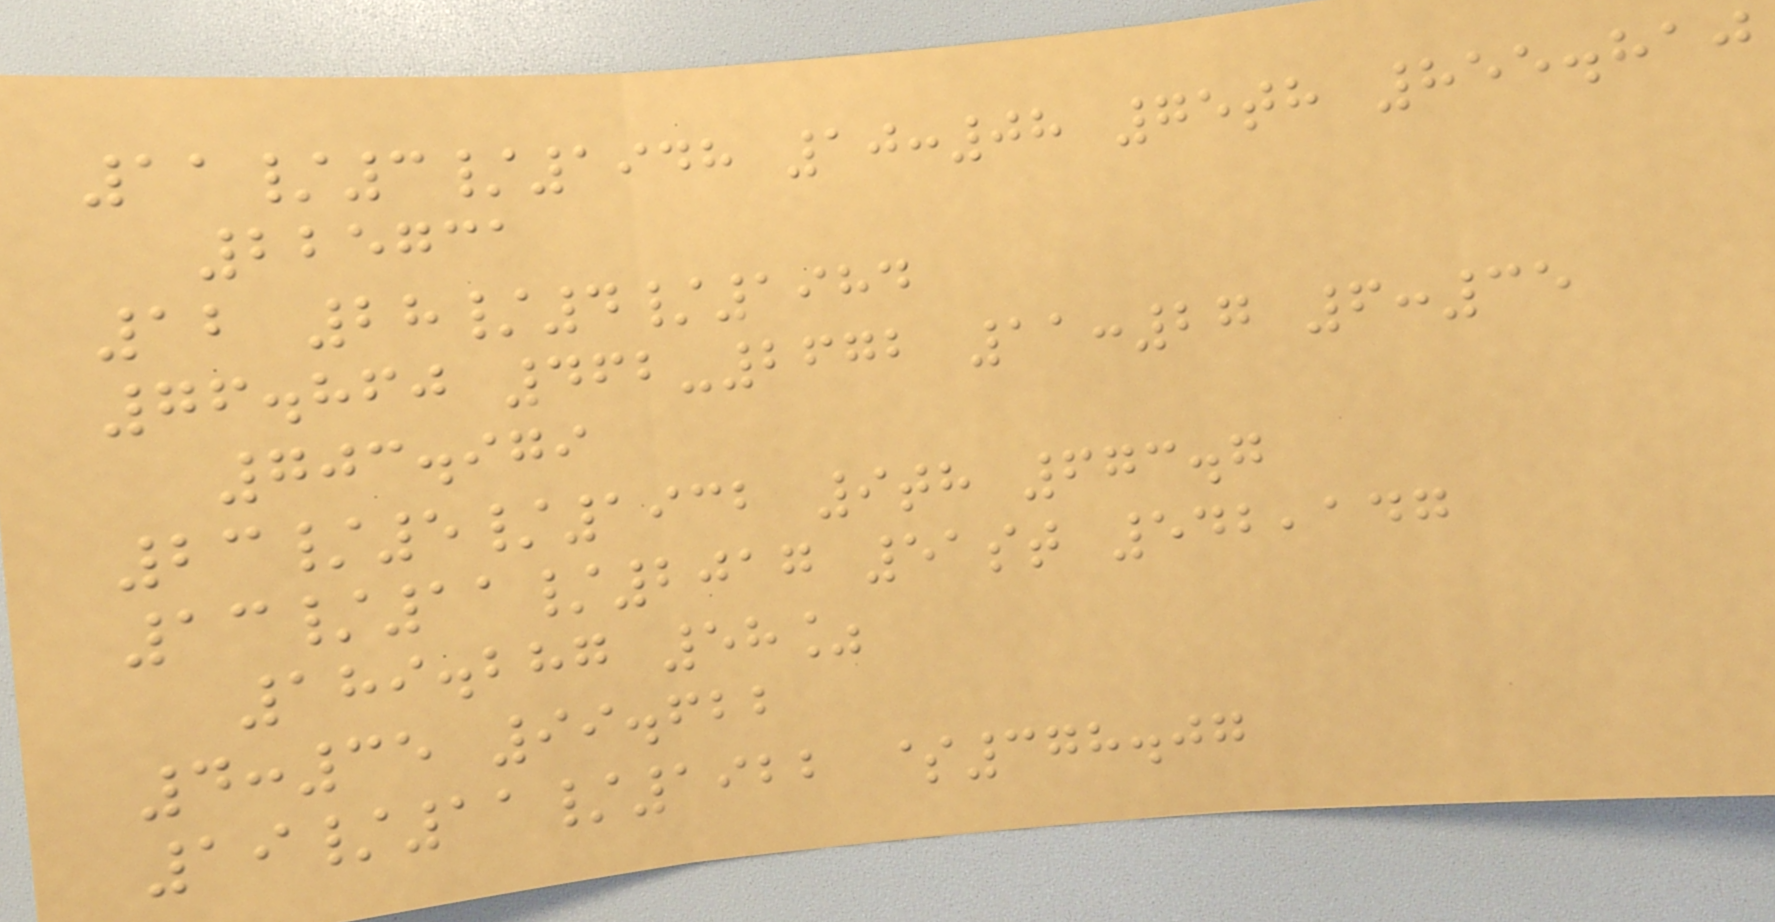11/3/1948 10:08 75th 855.810
225731
12 28/4/1984
76.860 462-2672 11:27 6:35
703.979
23/5/1932 9th 673.7
13/11/2017 51st 542,147
189.287 58%
4:35 99.622
19/11/1922 $378.07
